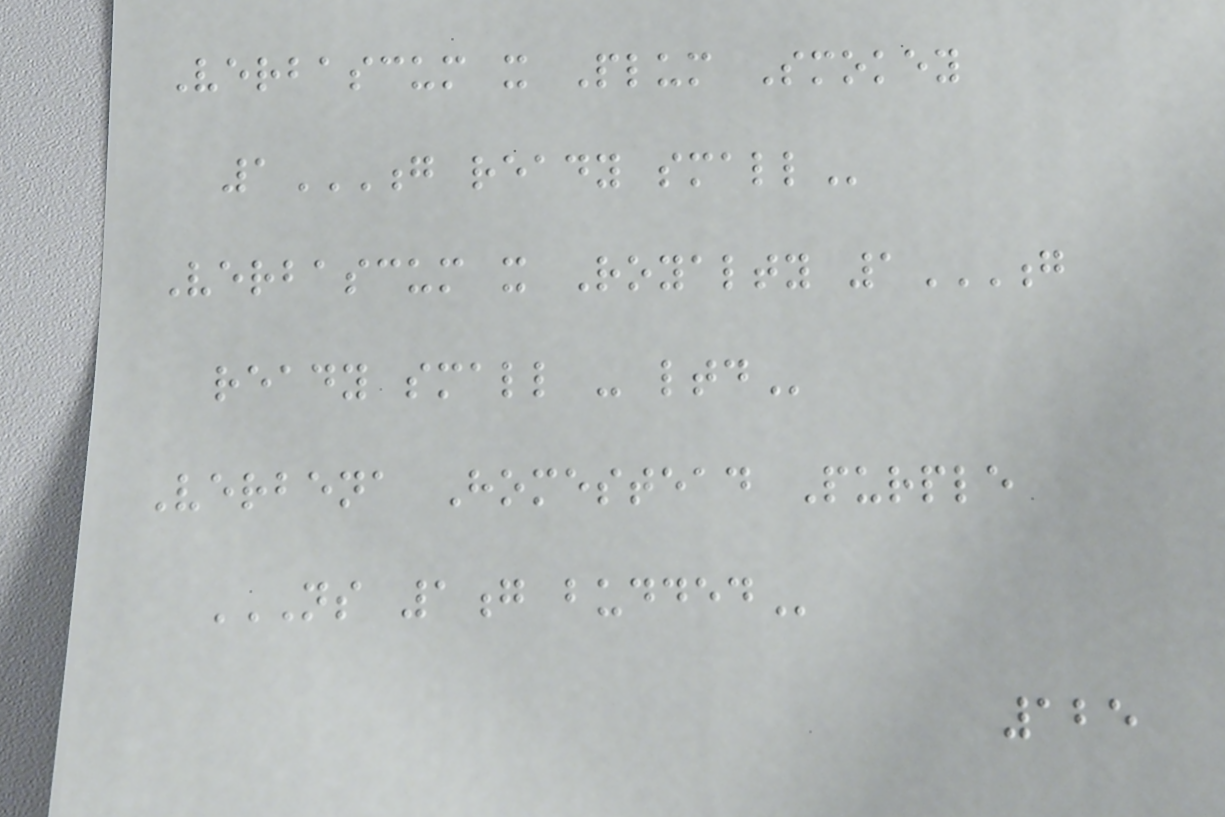Verbascum x Plum Smokey
1G READY SMALL
Verbascum x Royalty 1G
READY SMALL - LTD
Verbena Homestead Purple
NS 1G BUDDED
125
